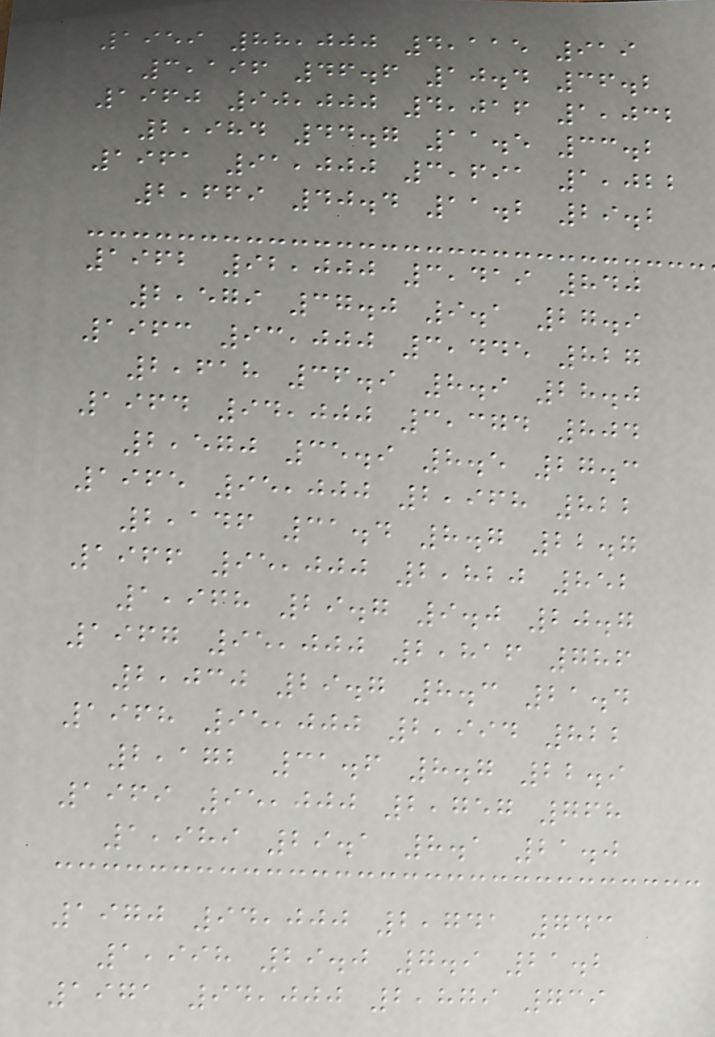1959 88,000 4,115 919
3,196 46.6 10.4 36.2
1960 90,000 4,016 1,032
2,984 44.7 11.5 33.2
1961 91,000 3,691 1,022
2,669 40.4 11.2 29.2
1962 92,000 3,419 840
2,579 37.0 9.1 27.9
1963 93,000 3,445 827
2,618 36.9 8.9 28.0
1964 94,000 3,374 804
2,570 35.9 8.5 27.3
1965 95,000 2,968 822
2,146 31.4 8.7 22.7
1966 95,000 2,820 852
1,968 29.7 9.0 20.7
1967 95,000 2,816 786
2,030 29.7 8.3 21.4
1968 95,000 2,994 822
2,172 31.6 8.7 22.9
1969 95,000 2,757 768
1,989 29.1 8.1 21.0
1970 94,000 2,741 743
1,998 29.0 7.9 21.2
1971 94,000 2,879 739
